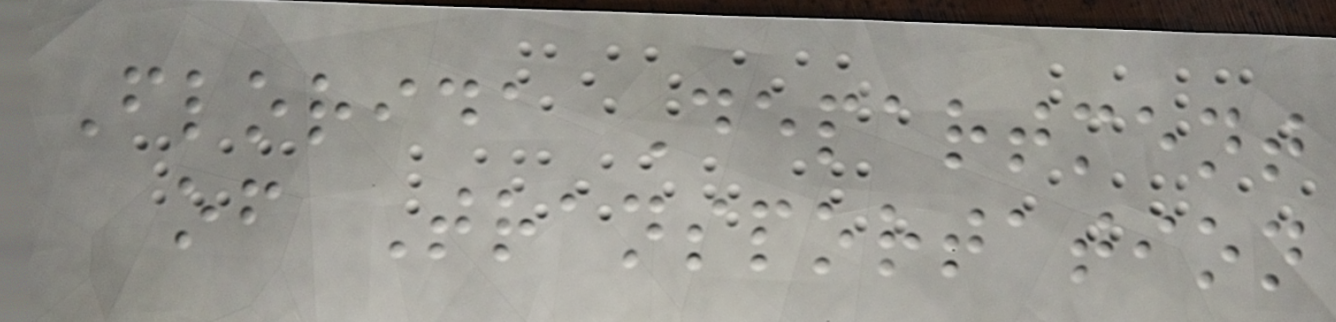Florida Department
of Transportation
